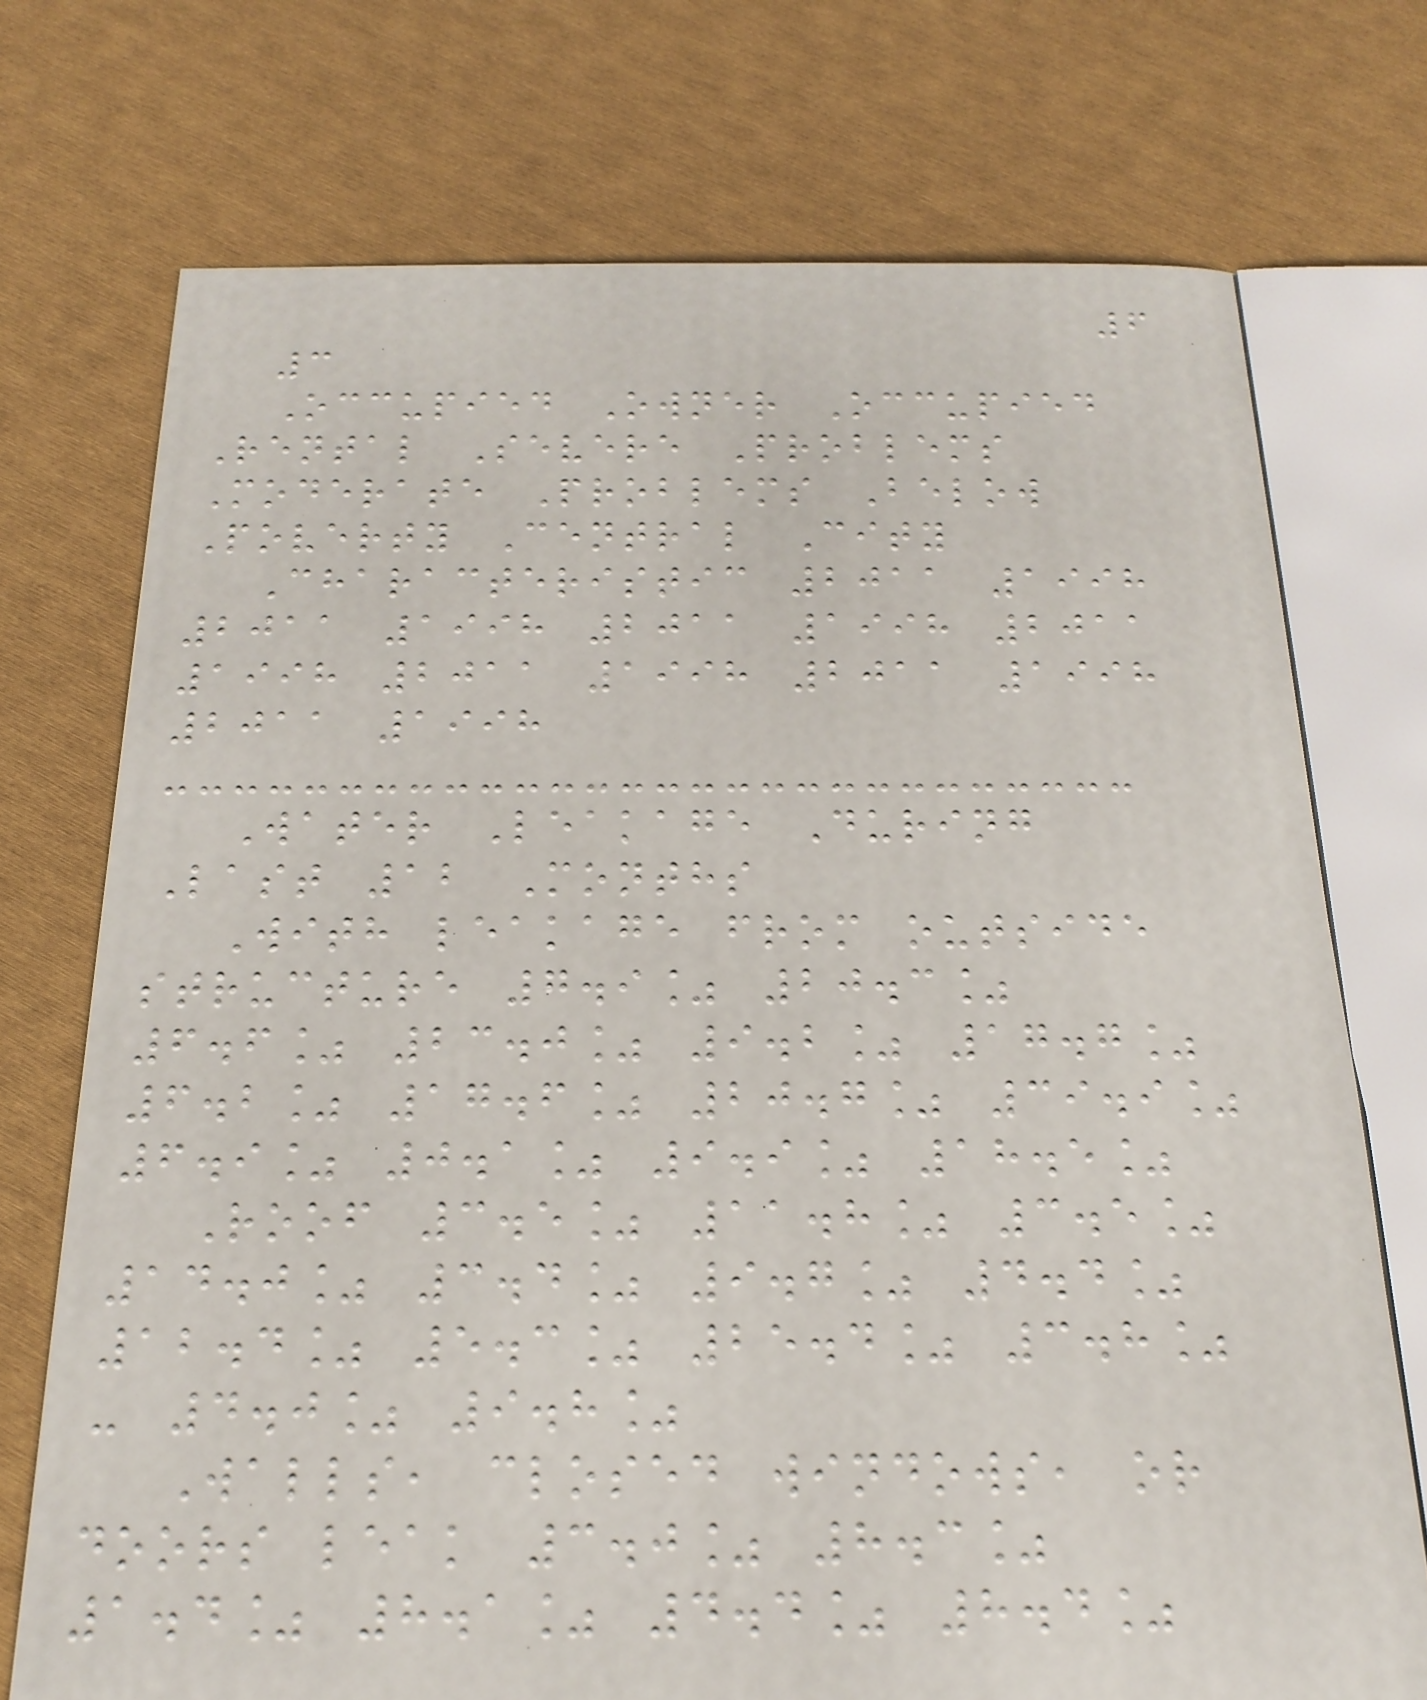6
3
Occupied Owner Occupied
Rental Severe Problems
Moderate Problems Below
Poverty Central City
Characteristic 2011 1998
2011 1998 2011 1998 2011
1998 2011 1998 2011 1998
2011 1998
Water Leakage During
Last 12 Months
With leakage from outside
structure 7.9% 20.3%
6.6% 23.0% 9.2% 17.7%
6.2% 17.6% 20.7% 39.9%
6.9% 0.1% 9.9% 18.5%
Roof 3.5% 11.8% 3.5%
14.0% 3.4% 9.7% 4.4%
12.4% 5.3% 25.4% 3.8%
- 4.0% 9.8%
Walls, closed windows, or
doors leak 3.0% 8.3%
1.4% 8.1% 4.4% 8.4%
